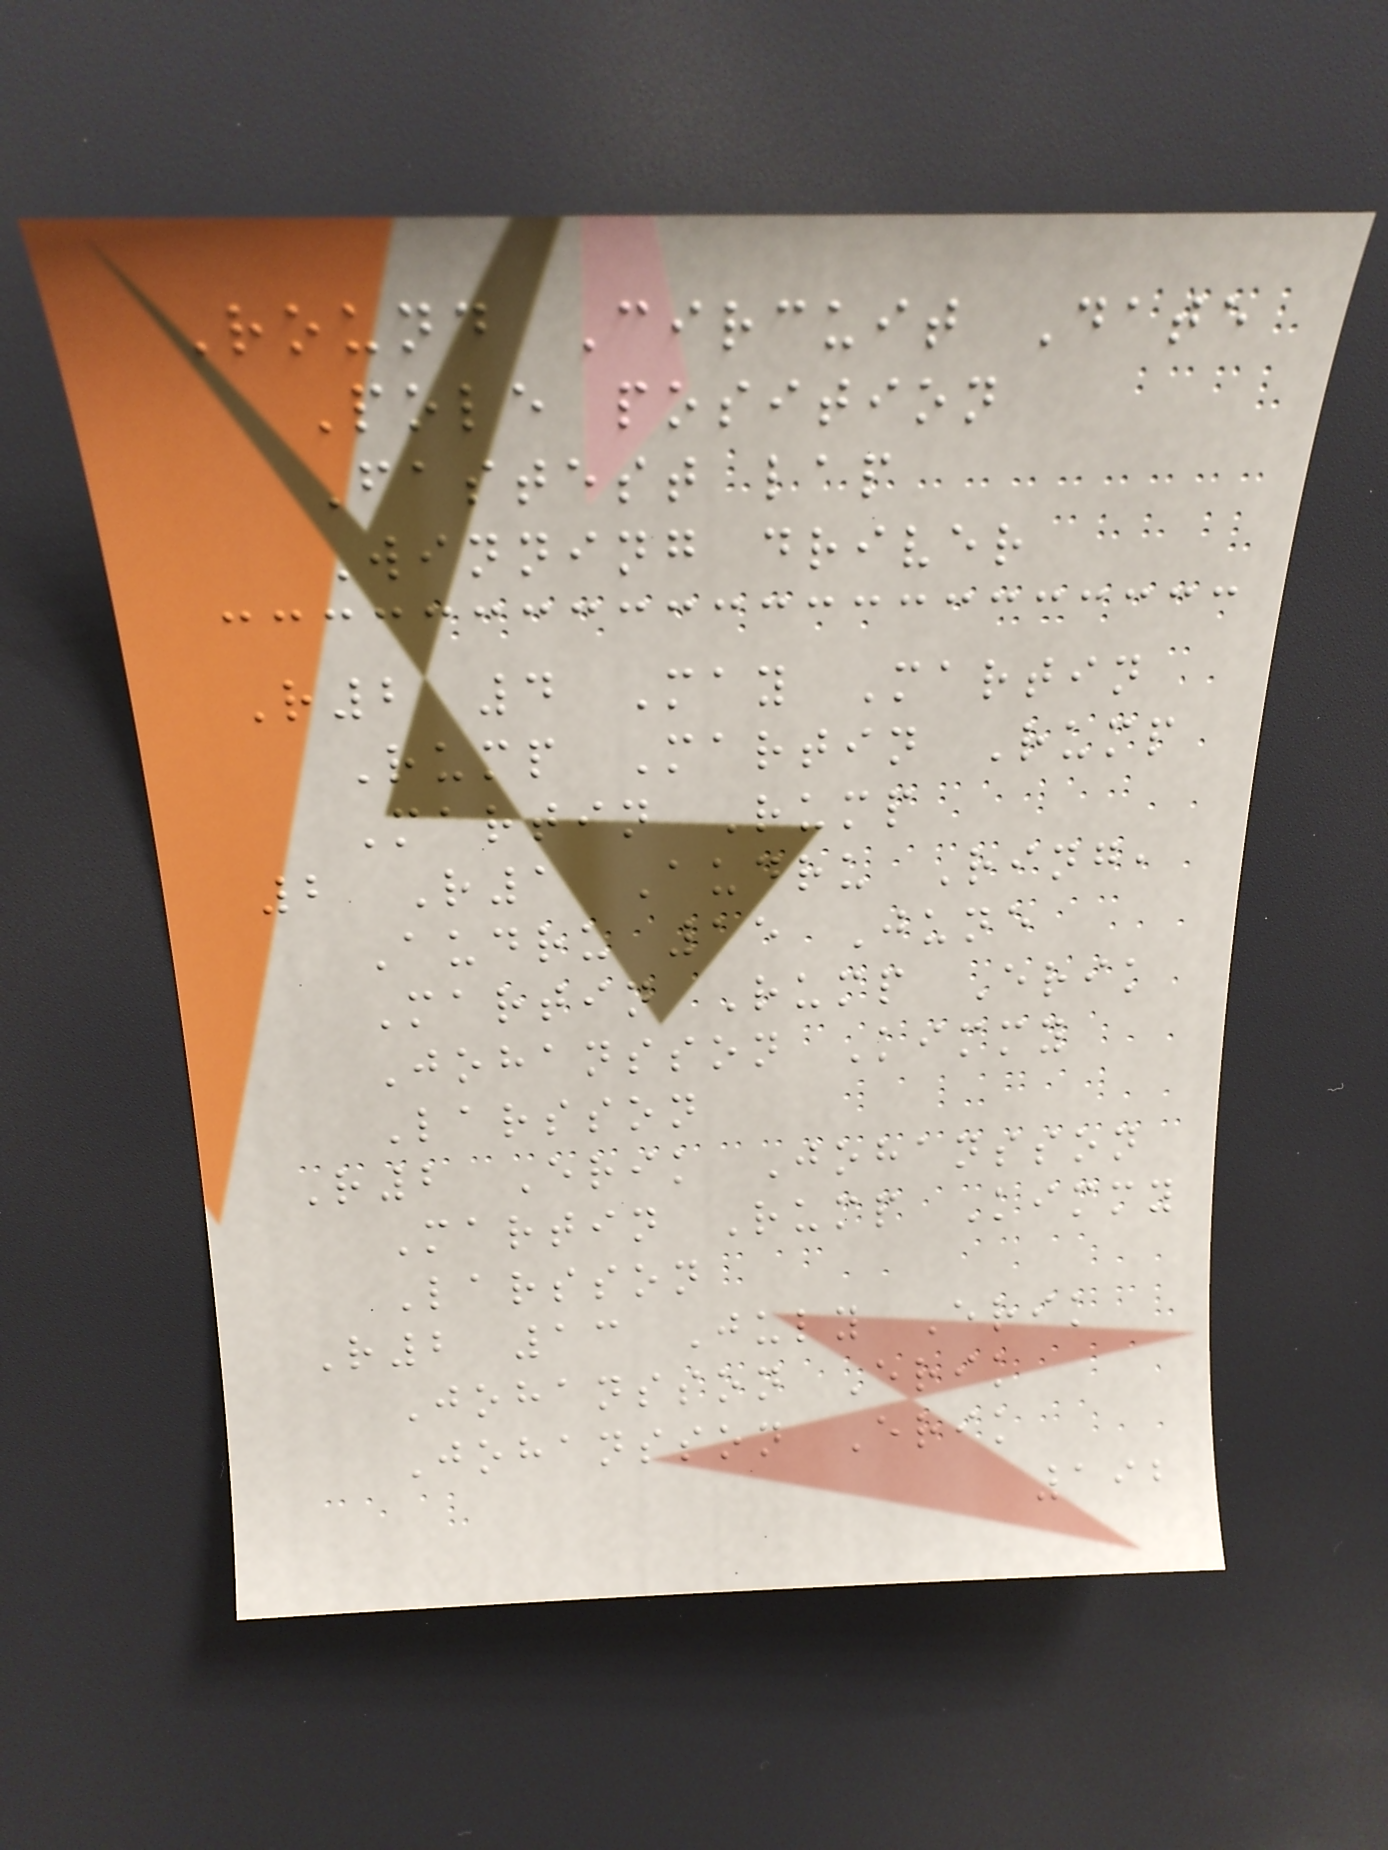Round Circuit Date
Pole position
Fastest lap
Winning driver
R2 4 May Martin
Rump Martin Rump
Martin Rump
2 R1 Audru Ring,
Audru 15 June
Martin Rump Erik
Johansson Kimmy
Larsson
R2 Erik Johansson
Martin Rump Kimmy
Larsson
R2 13 July Erik
Johansson Erik
Johansson Erik
192
